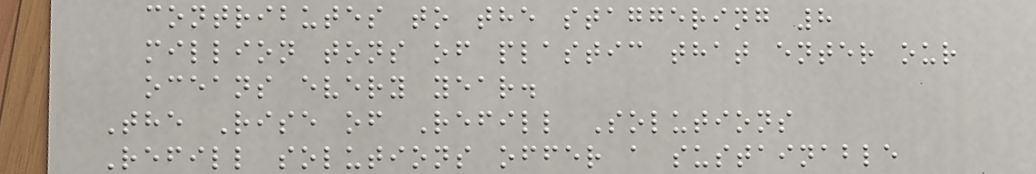contributes to the staggering 8
million tons of plastic that enter our
oceans every year.
The Rise of Refill Solutions
Refill solutions offer a sustainable
